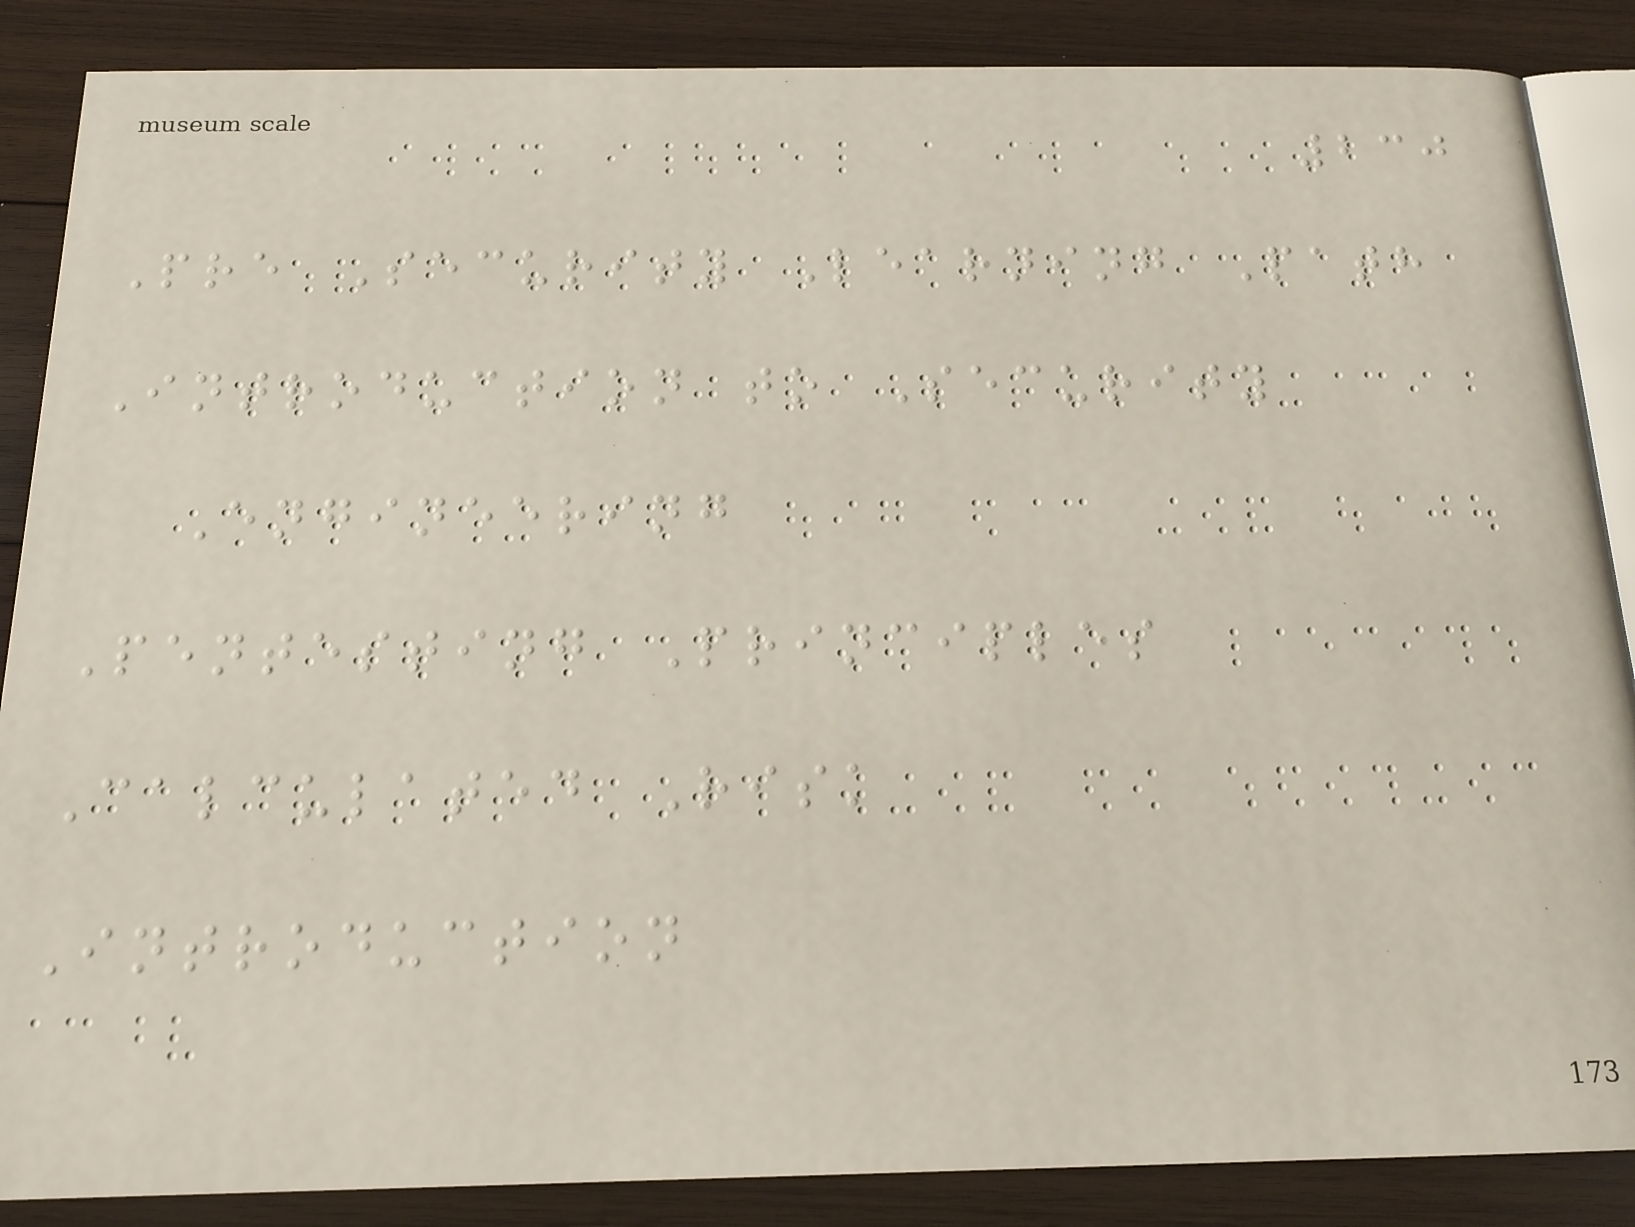230
Pre Security Learning Path
Introduction to Security
Engineering
Pentesting Principles
Calculated Risk
Introduction
